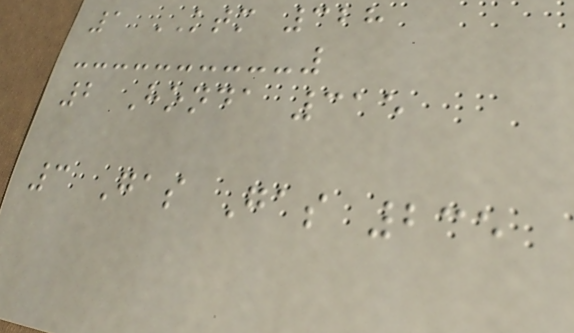1 KTM 328
2 Honda 315
3 Gas Gas 235
